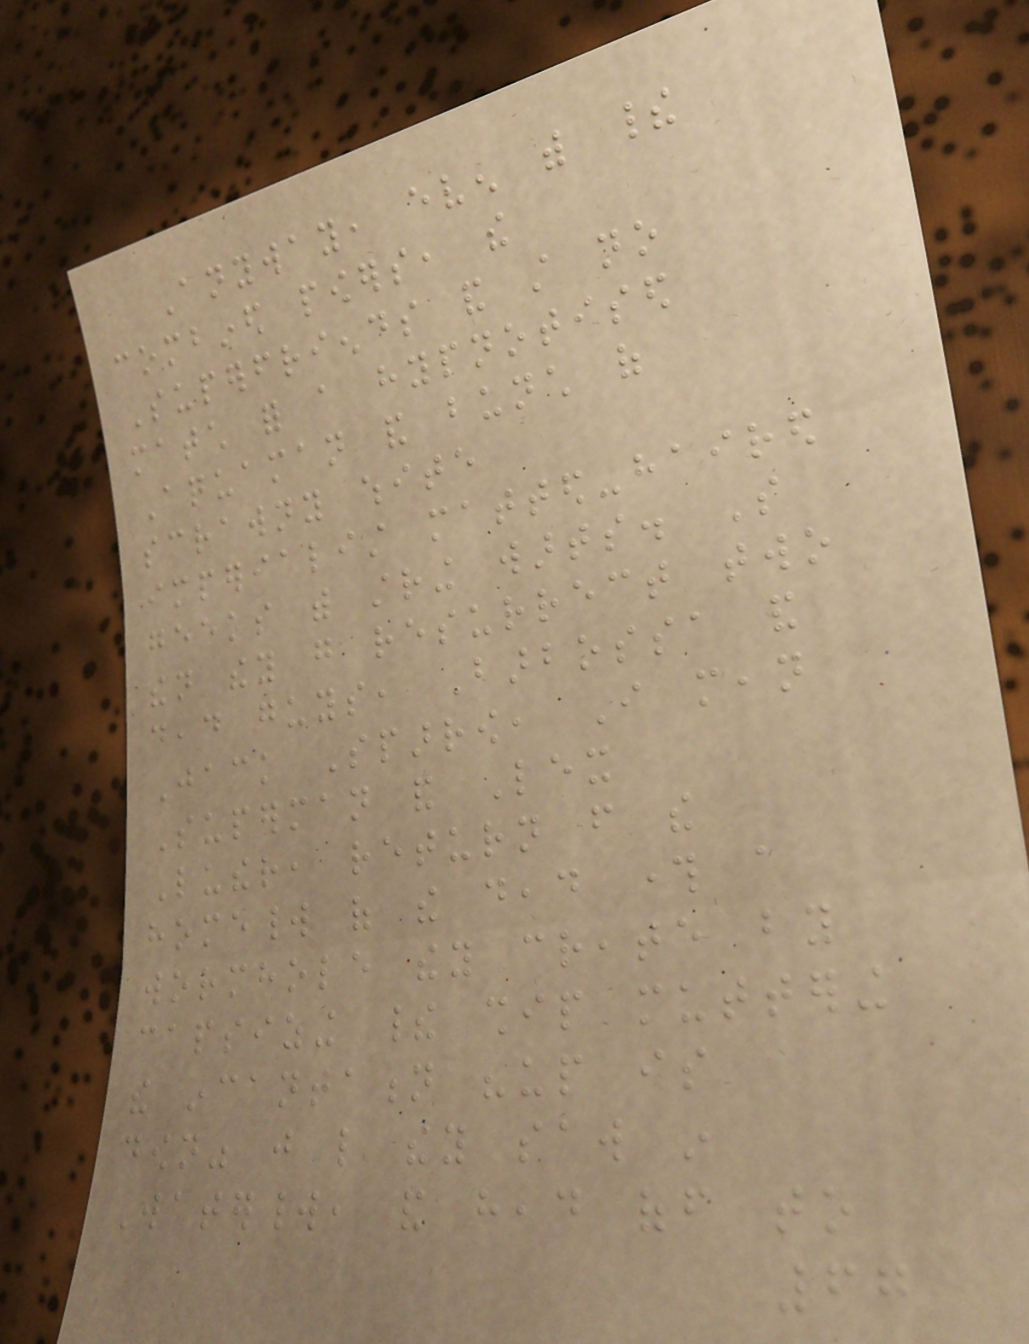Anyway, even with their
combined powers, the
Superfriends and still no
match for a hypnotised
Aquaman and bunch of
scrawny white
imperialist matted-haired
geeks with string warts. So
then they go resurrect two
dead guys, Barbossa and
Jack Sparrow, I mean
Superman and Lex
Luther, return from the
homeworld of the dead through a
wormhole they create by
capsizing their ship muttering
the incantation "up is
down" just like they saw in
Waterworld, and head off to
67
